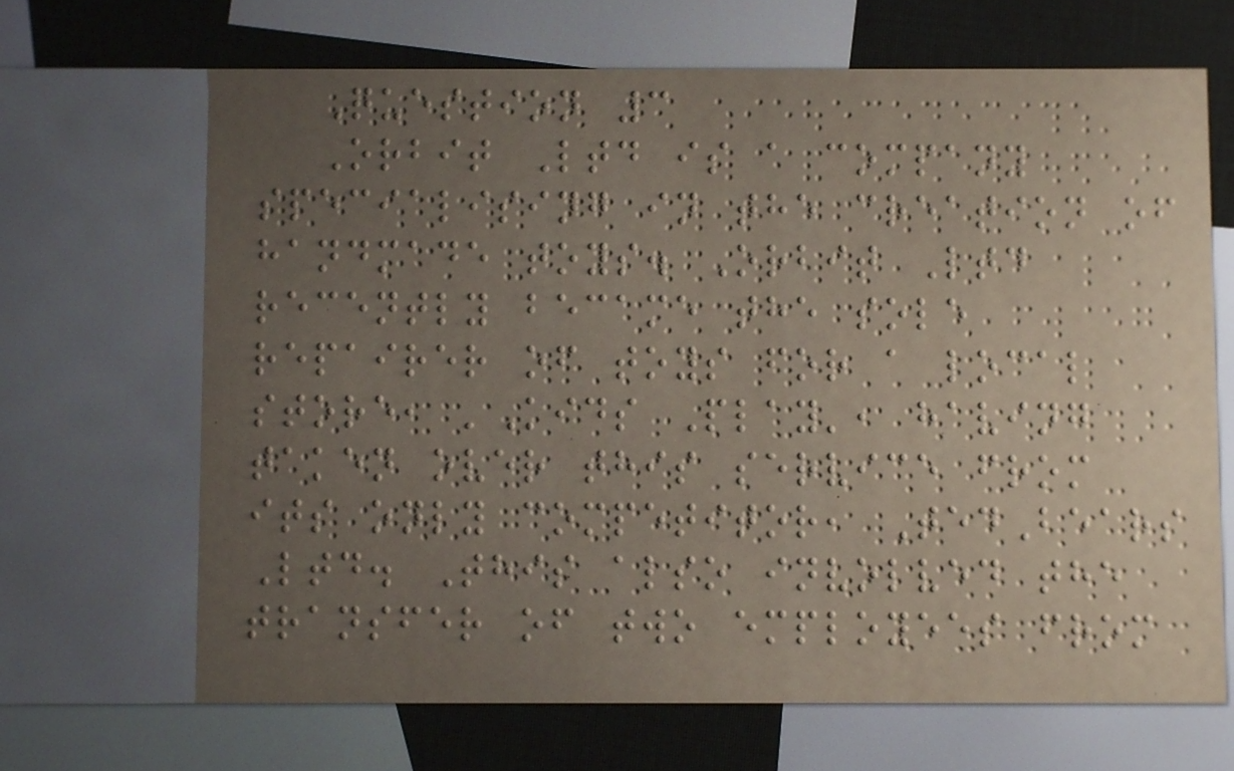Question 3
Orbit Ltd is a company
specialising in the creation of
handmade toys. Orbit Ltd
recently became the sole
repairer of toys for a local
store, 'Kids Play', having
taken over this service from
its only competitor, TedBears
Ltd. This also involved the
transfer of two employees from
